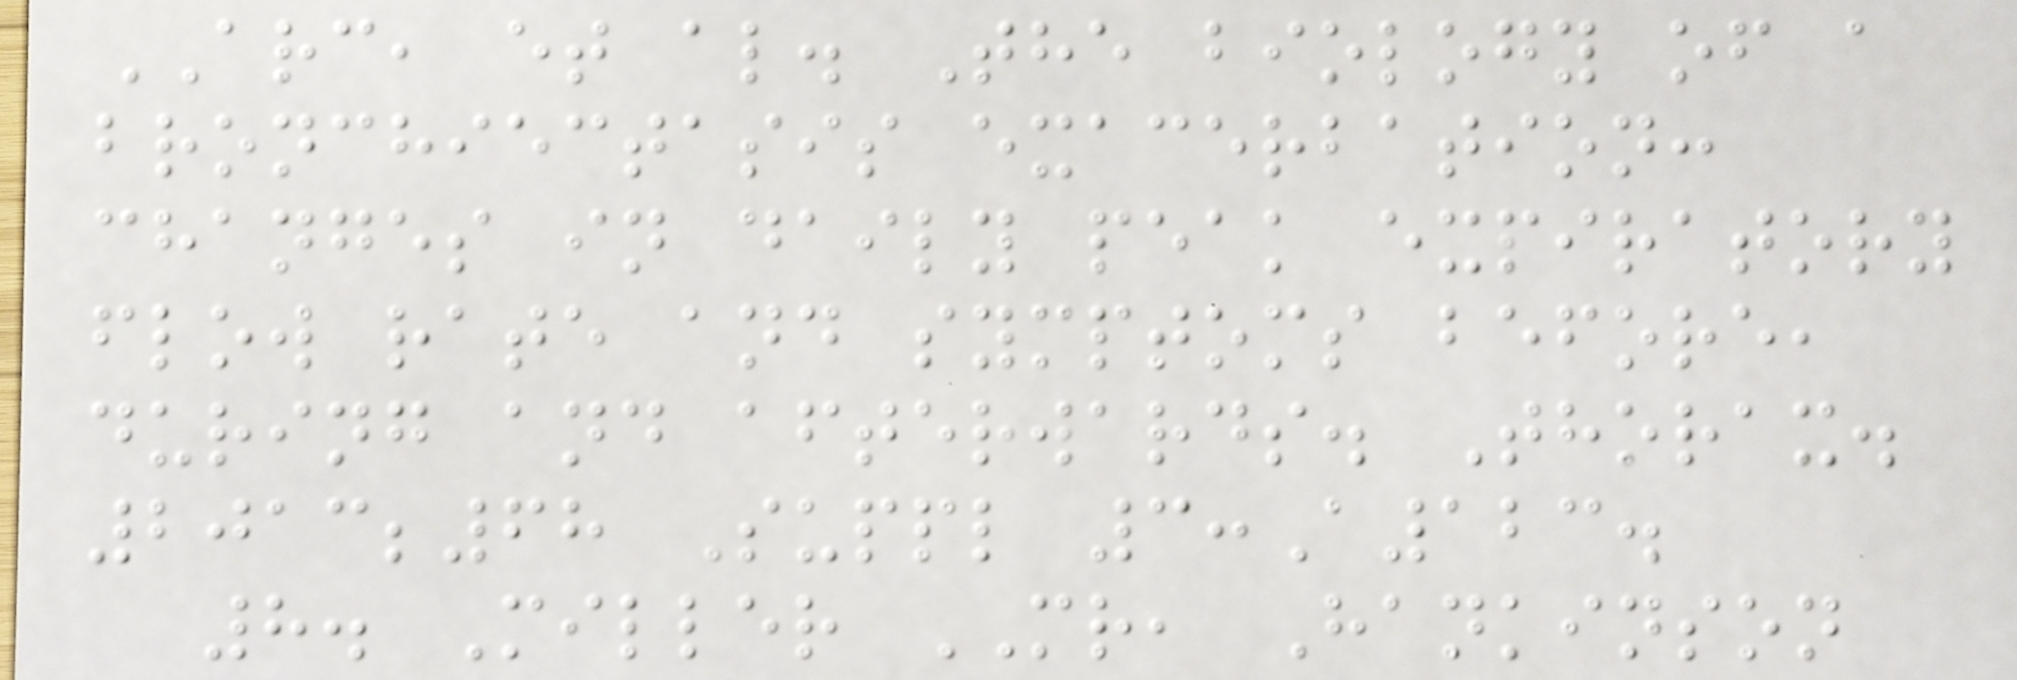ARC, et al. The biology of a
bronchiectasis exacerbation:
changes in daily peak expiratory
flow rate and symptoms before,
during and afterwards. Thorax.
2013;68 Suppl 3:A123.
8. Miller MR, Hankinson
